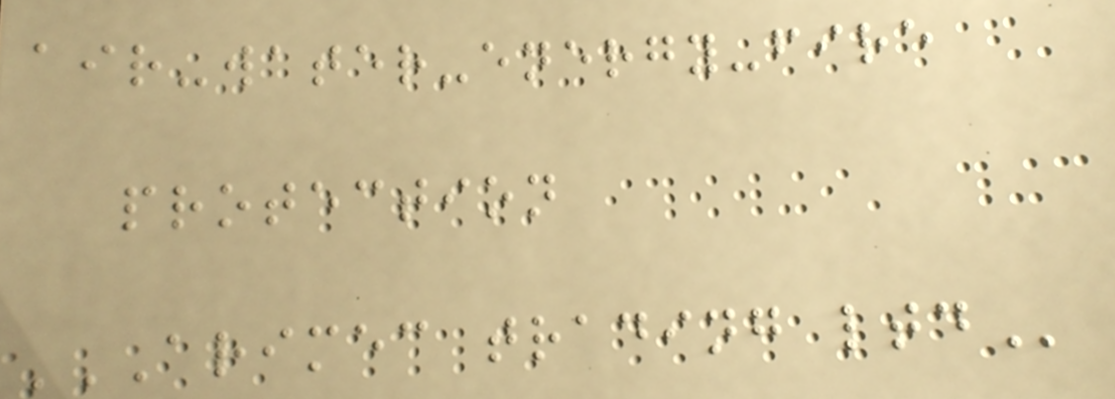air-water-energy-fire
protection
ARIMEC TRADING LTD
